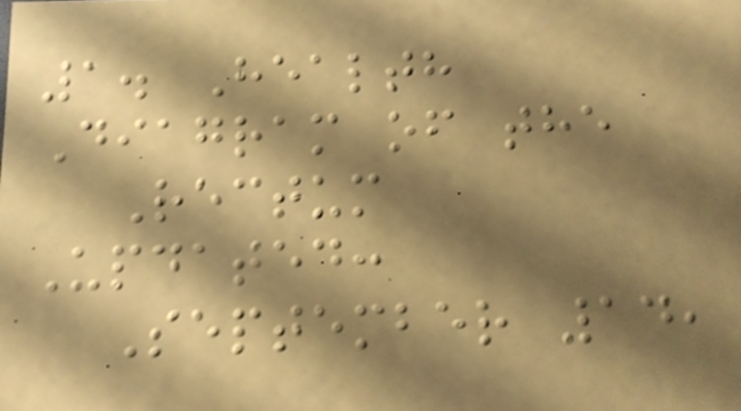1. Health
Diagram of the
Rectum
Updated:
September 14,
